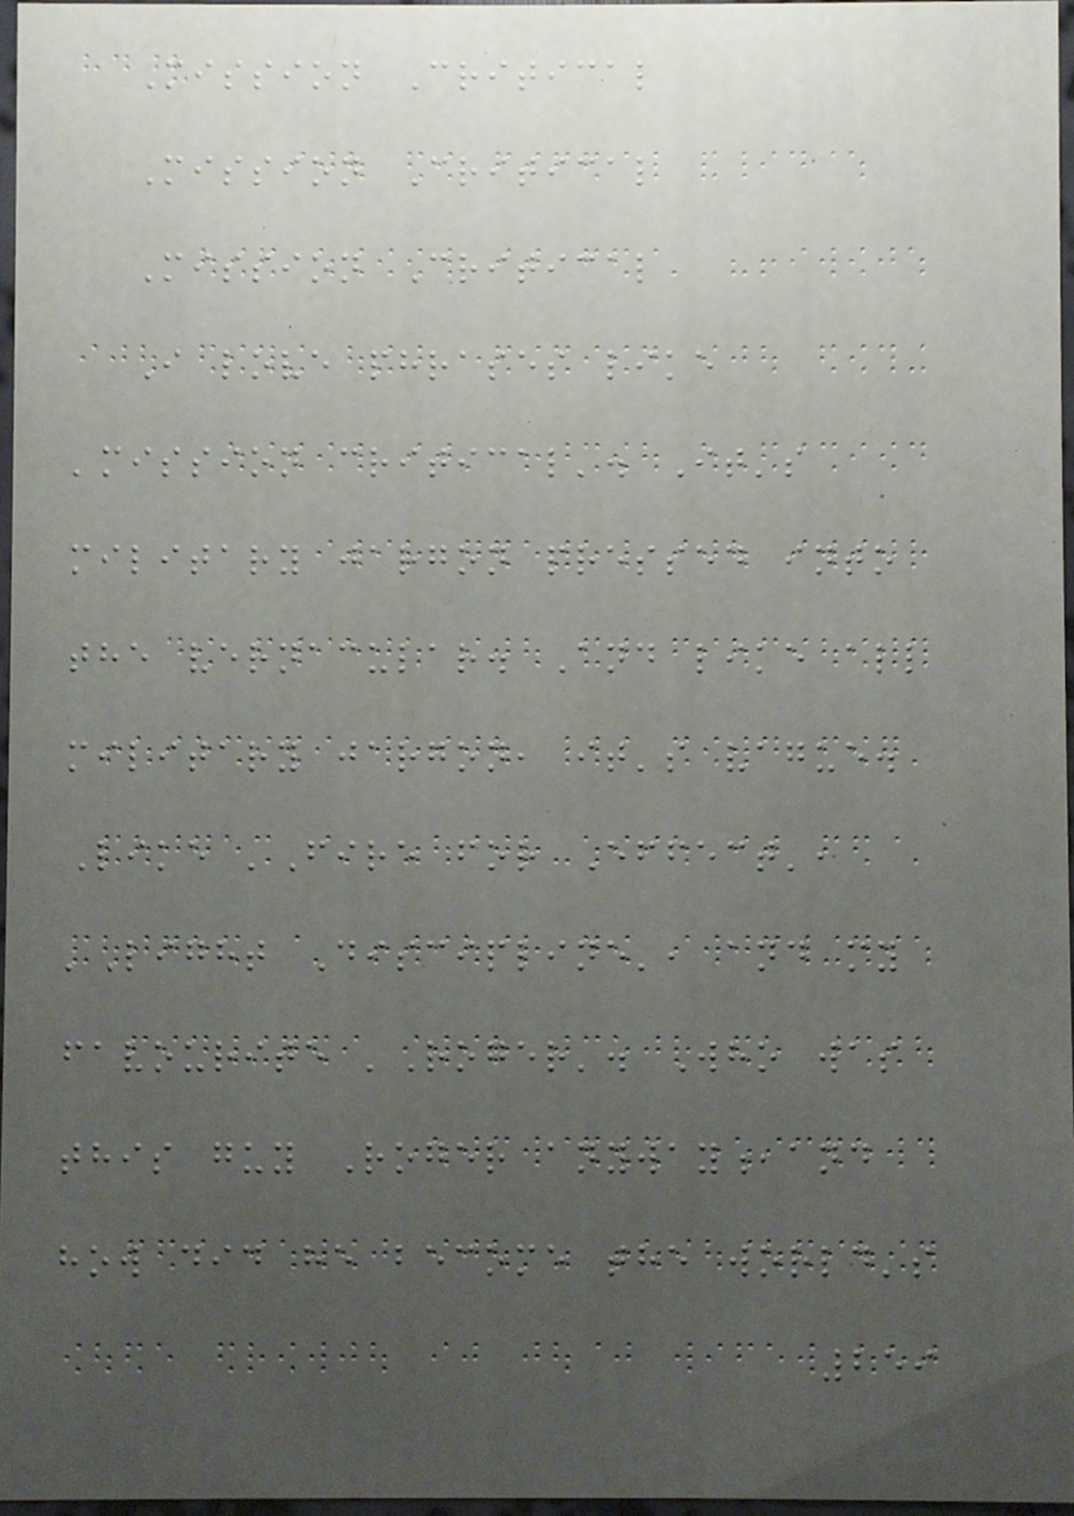Mission Critical
Mission Critical
Mission Critical
I love phrases like
'mission critical'. It's
military jargon pressed into
the vernacular. And like all
military jargon, it's vague.
Like 'Fire for Effect',
'Light Discipline', and my
favourite 'Roger'. Who was
this guy Roger anyway,and
how did he become the world's
259
